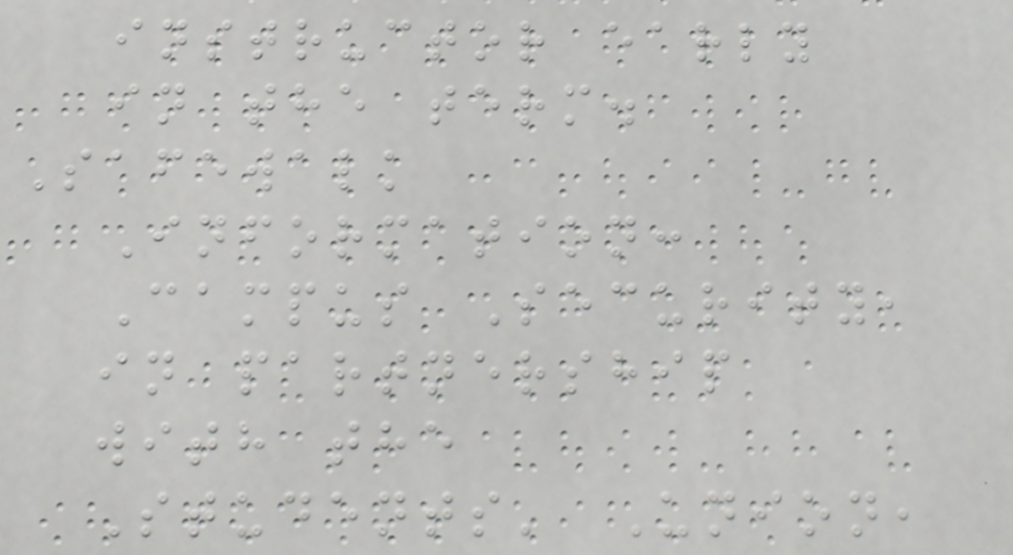instructor early
in the term.
Safewalk
Information:
Campus Security,
in partnership
with the
Students' Union,
